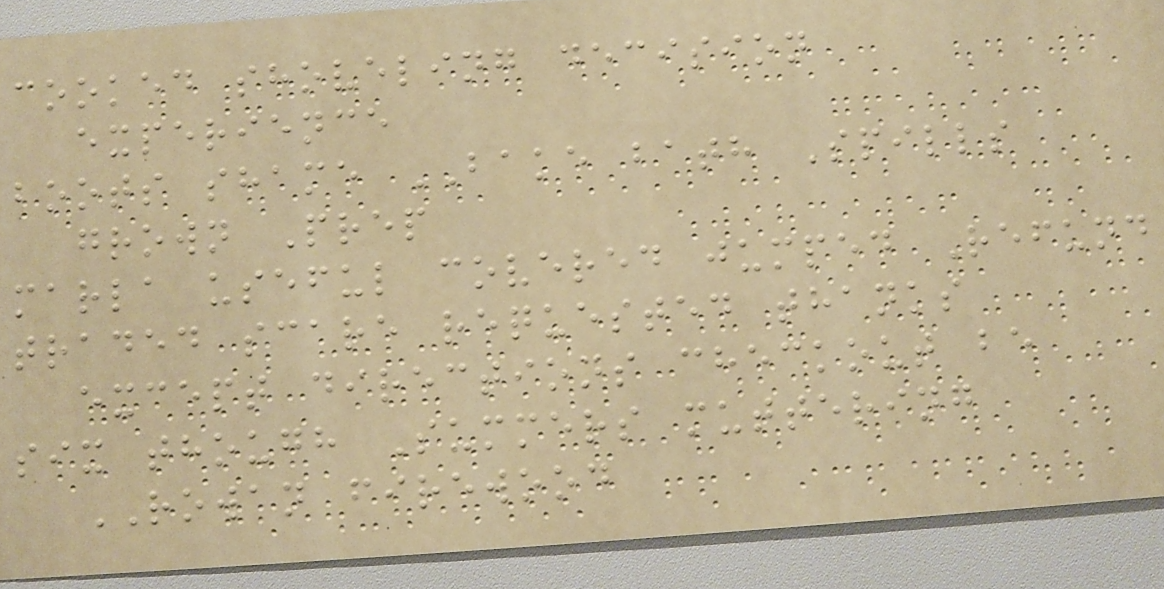cooked shoveling decision
experience
boots shame BAKE bath Spills
grown Prep
marla useful covered jumped Refund
traded scare requested thanks
except directions checkout be
six though Summers muttering
ROWAN firewood
